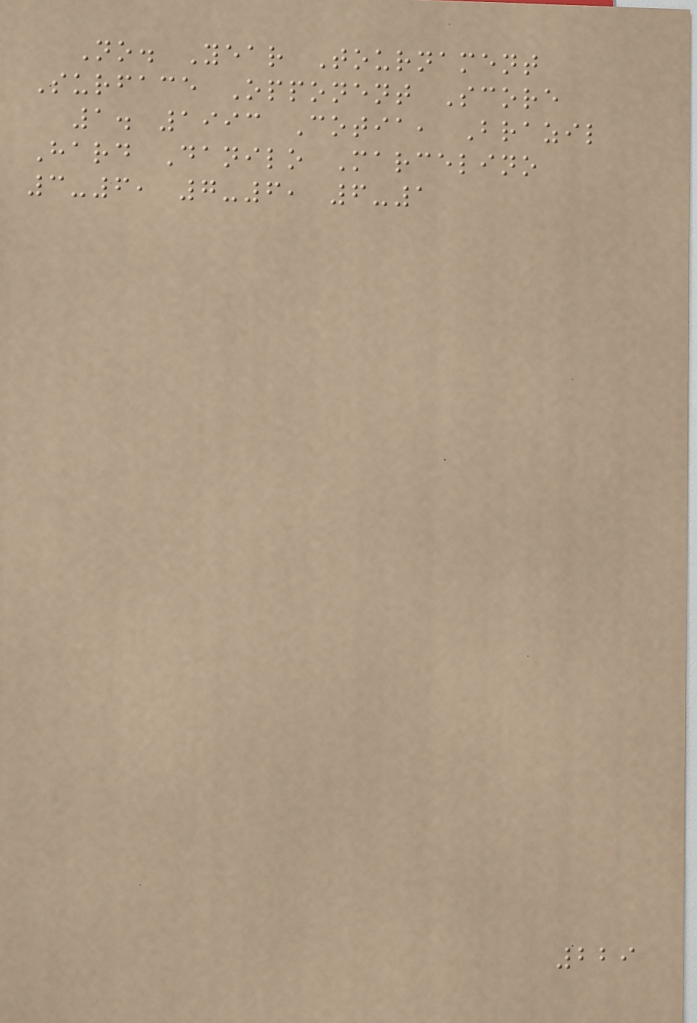No. Year Tournament
Surface Opponent Score
1. 1993 Cotia, Brazil
Hard Danilo Marcelino
3-6, 7-6, 6-1
229
